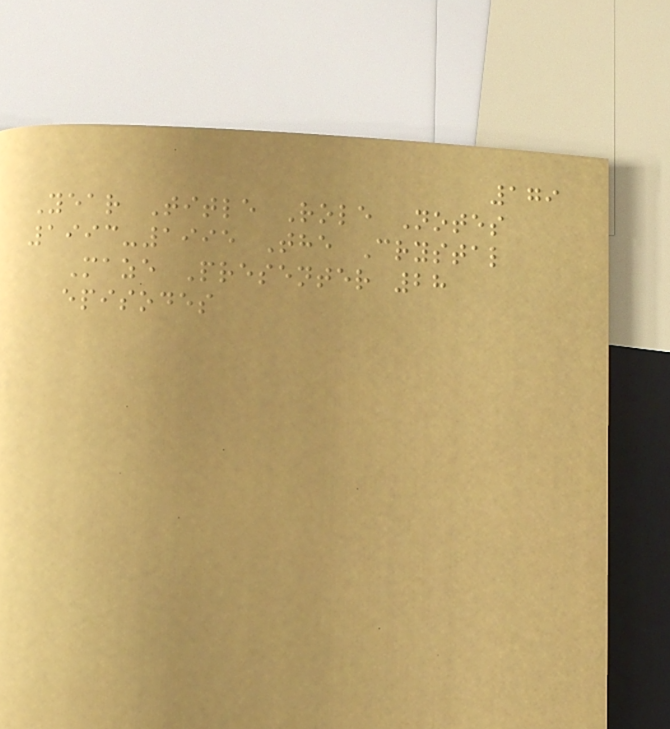179
Year Title Role Notes
1993-1995 The Crystal
Maze Presenter 28
episodes
